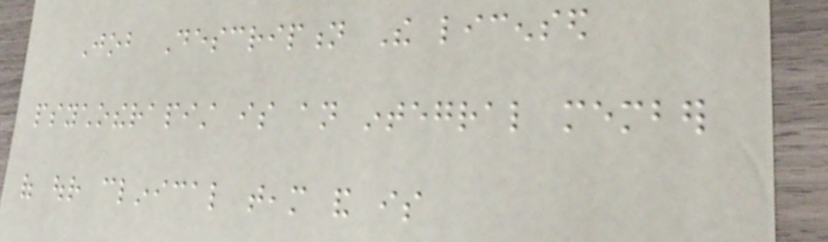Job Description The licensed
psychotherapist is an integral member
of our clinical team and is
